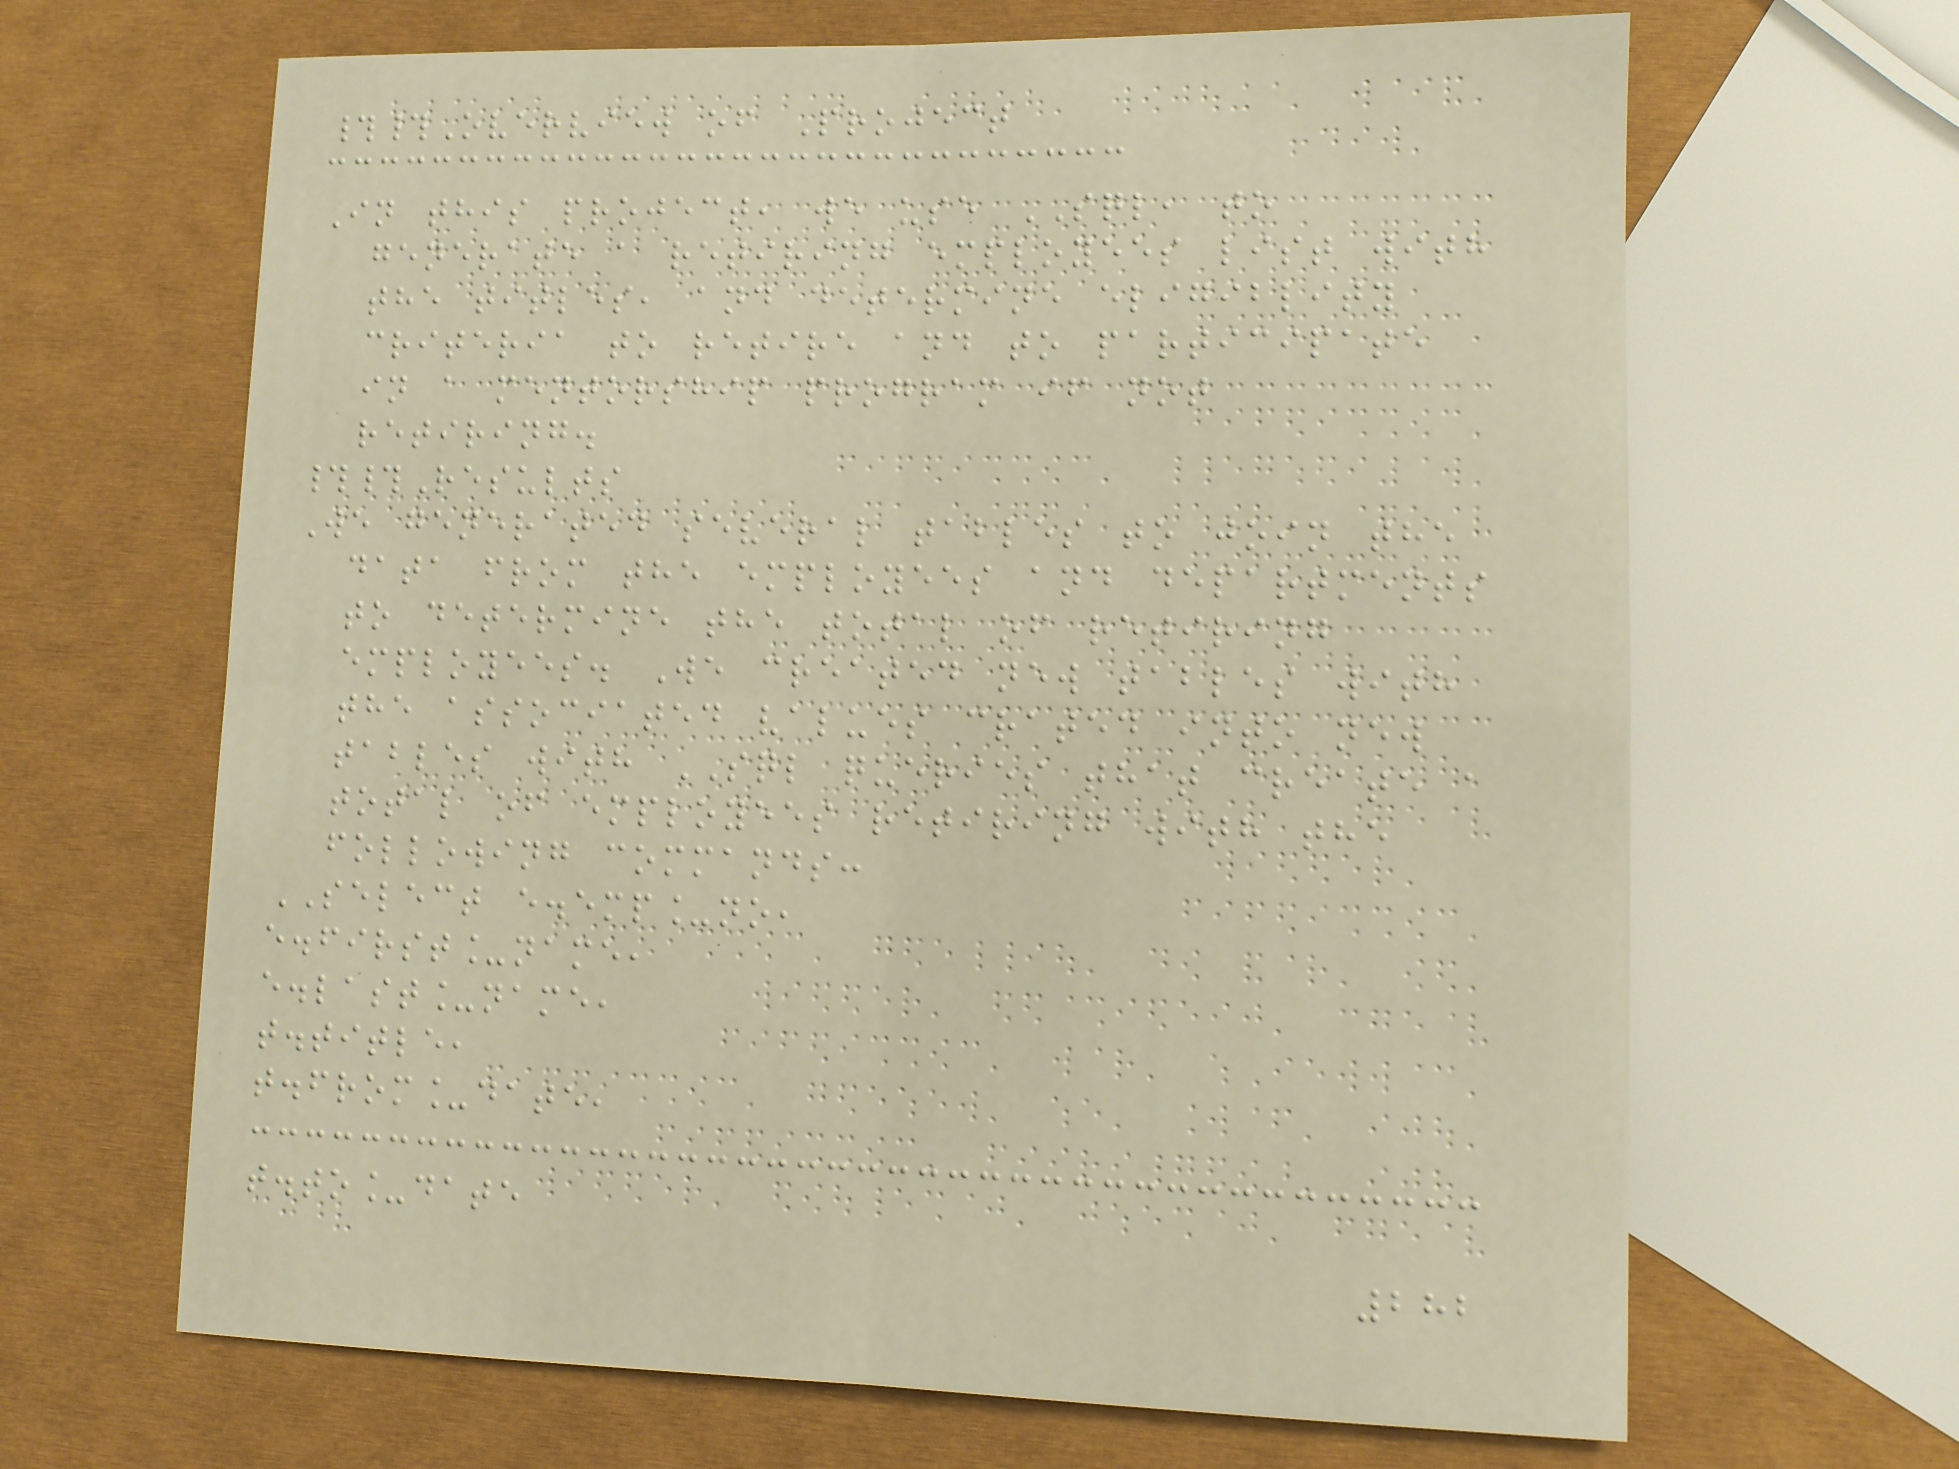##Overview of Project
In this project, we use SQL, to
generate a retiring employees list with
the titles, and determine eligiblity
criteria to retire and to participate
in a mentorship program if not
retiring.
##Results
We generated several tables to join the
data from the employees and departments
to determine the total of retiring
employees. We created new tables with
the associated values crated into new
tables with SQL queries that create a
total of employees retiring with the
following commands:
SELECT e.emp_no,
e.first_name,
e.last_name,
t.title,
t.from_date,
t.to_date
282
